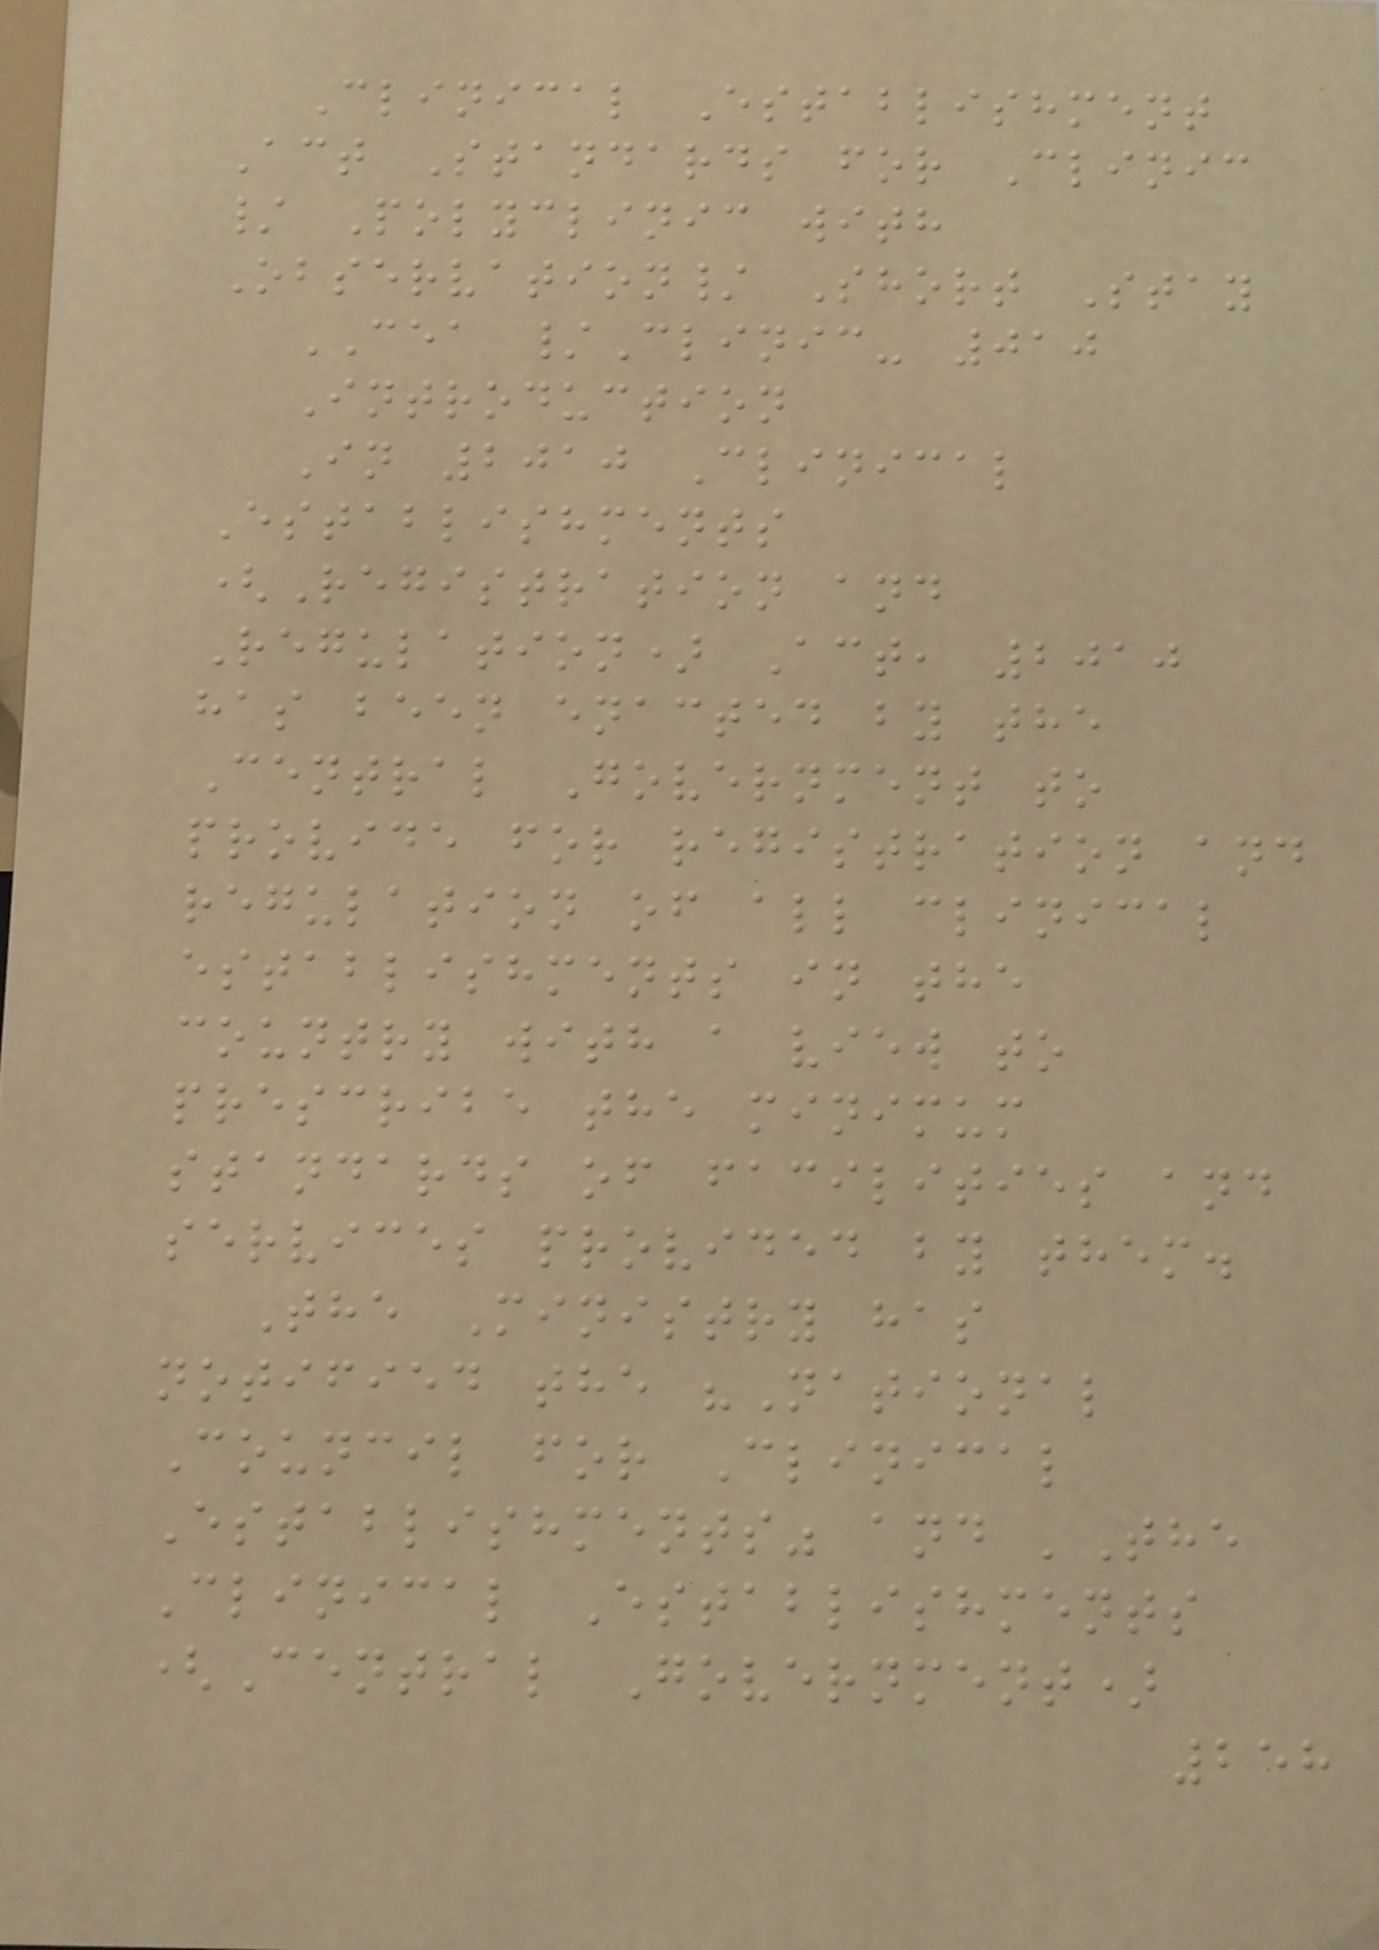Clinical Establishment
Act Standards for Clinic
/ Polyclinic with
Observation/ Short Stay
CEA /Clinic- 010
Introduction
In 2010 Clinical
Establishments
(Registration and
Regulation) Act, 2010
has been enacted by the
Central Government to
provide for registration and
regulation of all clinical
establishments in the
country with a view to
prescribe the minimum
standards of facilities and
services provided by them.
The Ministry has
notified the "National
Council for Clinical
Establishments" and 'The
Clinical Establishments
(Central Government)
258
